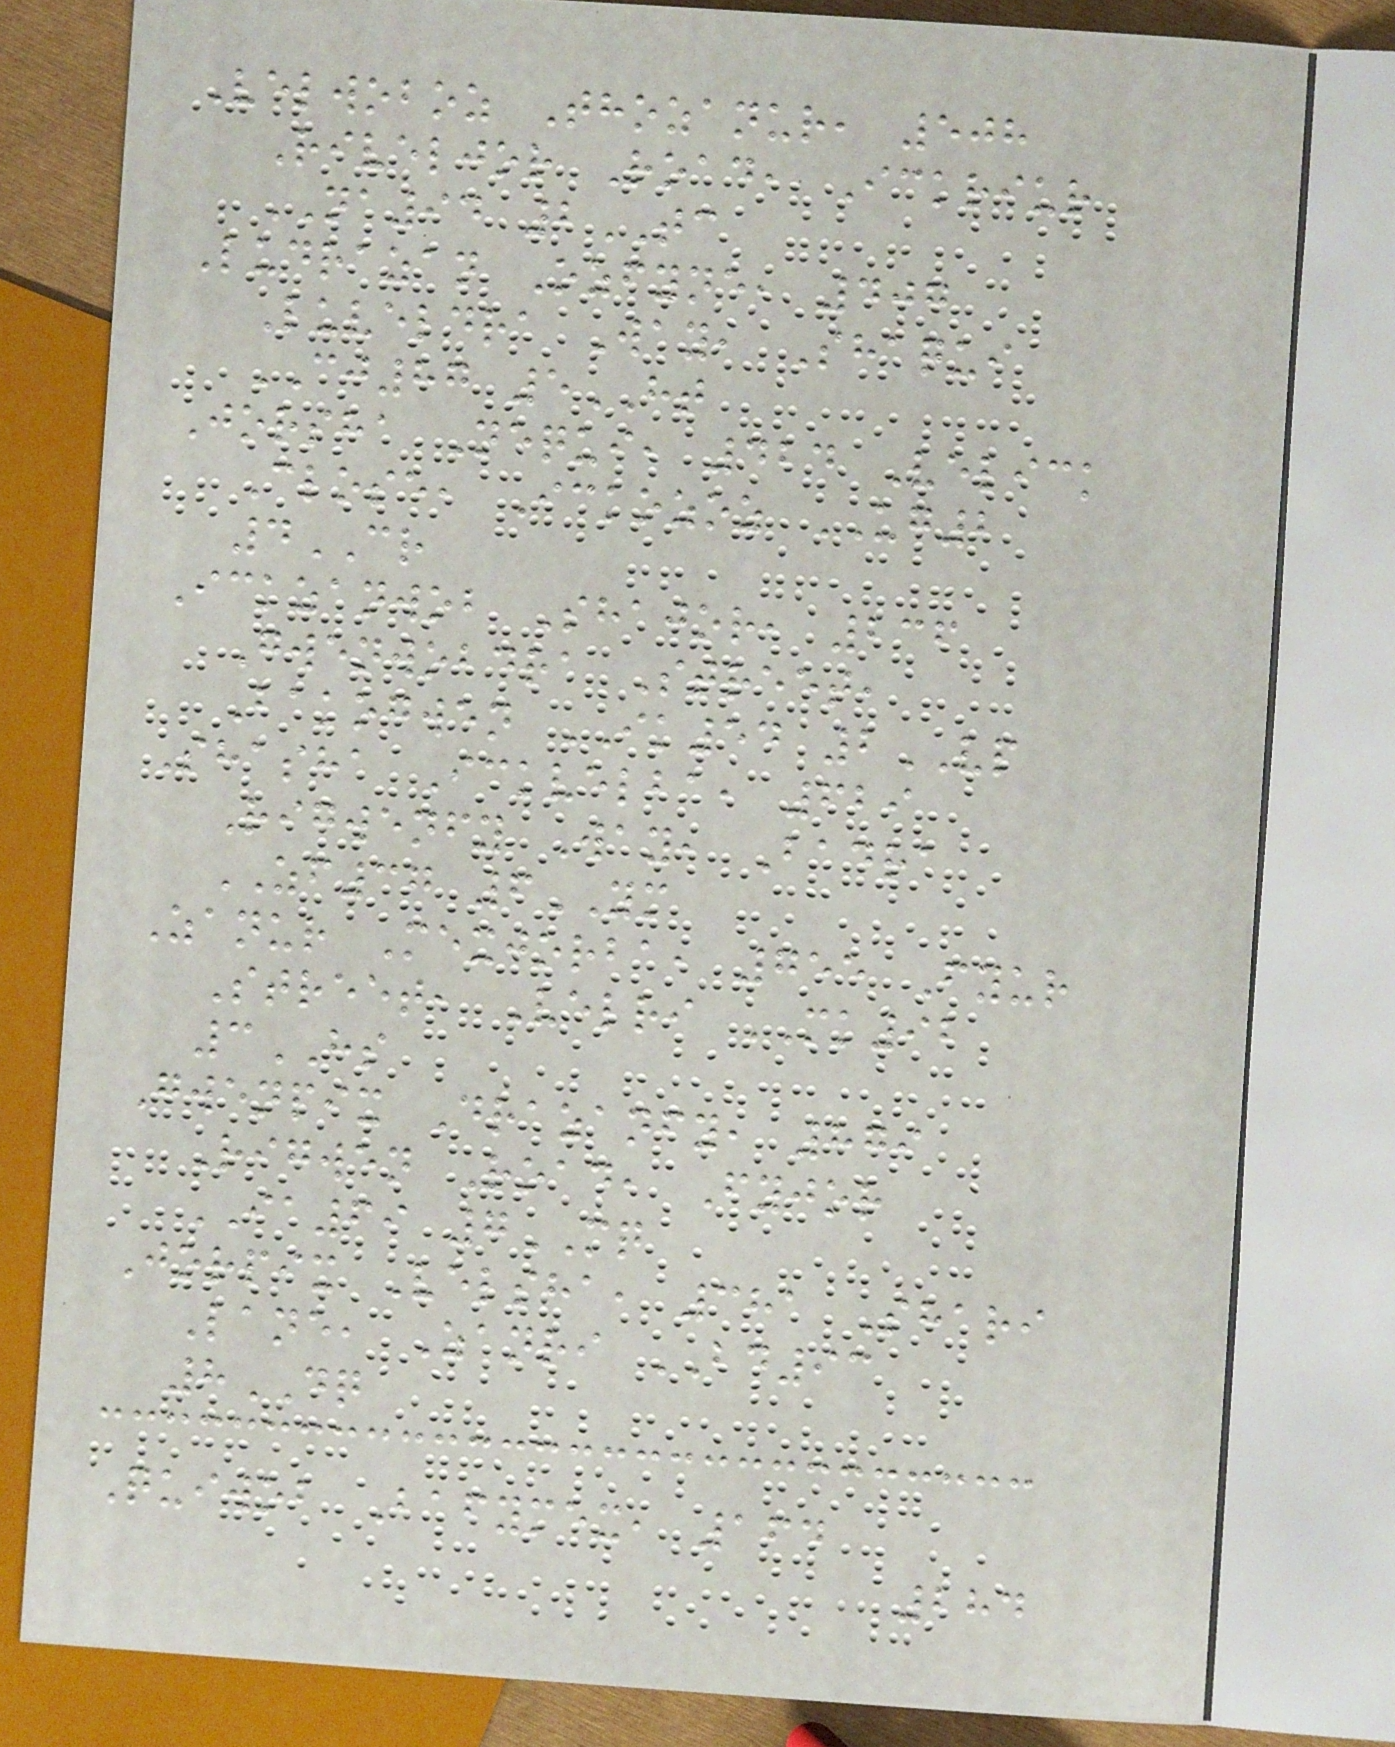Velwoboz Thozanur, 508
Riveljor Road, Ickriur
NA94 2TC
Ludrazan Ozfyne, 407
Luveldra Way, Shaqui
CJ87 5HT
Jorsha Nequi, 424 Velick
Close, Ickozoz UG2
4CR
Ickzanwob Shajor, 236
Gwenwobdra Street,
Bakogwen IK54 2VP
Shasha Ickvelba, 629
Rigwenfy Way, Badra
ZF37 6YM
Zanur Mexjorba, 755 Fyur
Street, Velri MK92
3HS
Gwenpix Drazanfy, 879
Rigwen Road, Fyjor
IA69 7MQ
Jorpix Velsha, 381 Shari
Lane, Zanri BD93
8DQ
Quiwob Bafymex, 164
284
